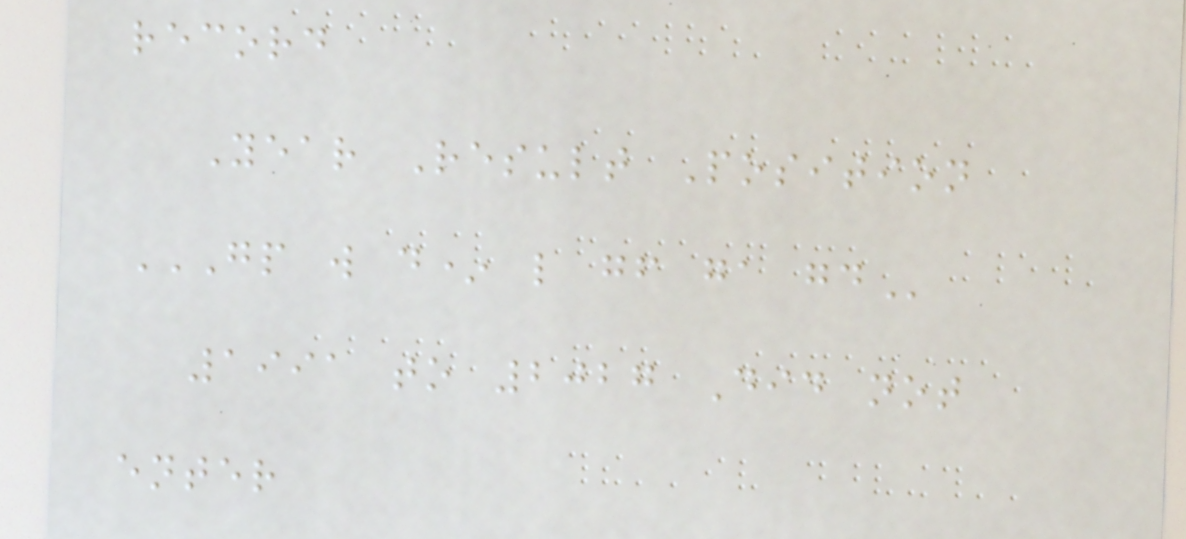record
Year Result Position
GP W D* L GF GA GD
1991 to 2027 Did not
enter
